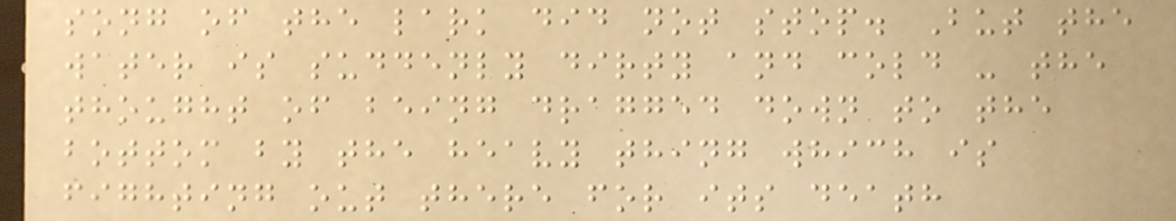song of the lark did not stop. But the
water is suddenly dirty and cold - the
thought of being dragged down to the
bottom by the heavy thing which is
fighting out there for its death
